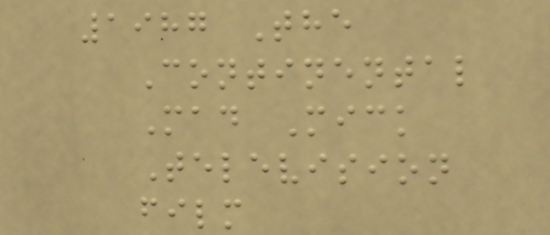1987 The
Continental
Mad Mick
Television
film
